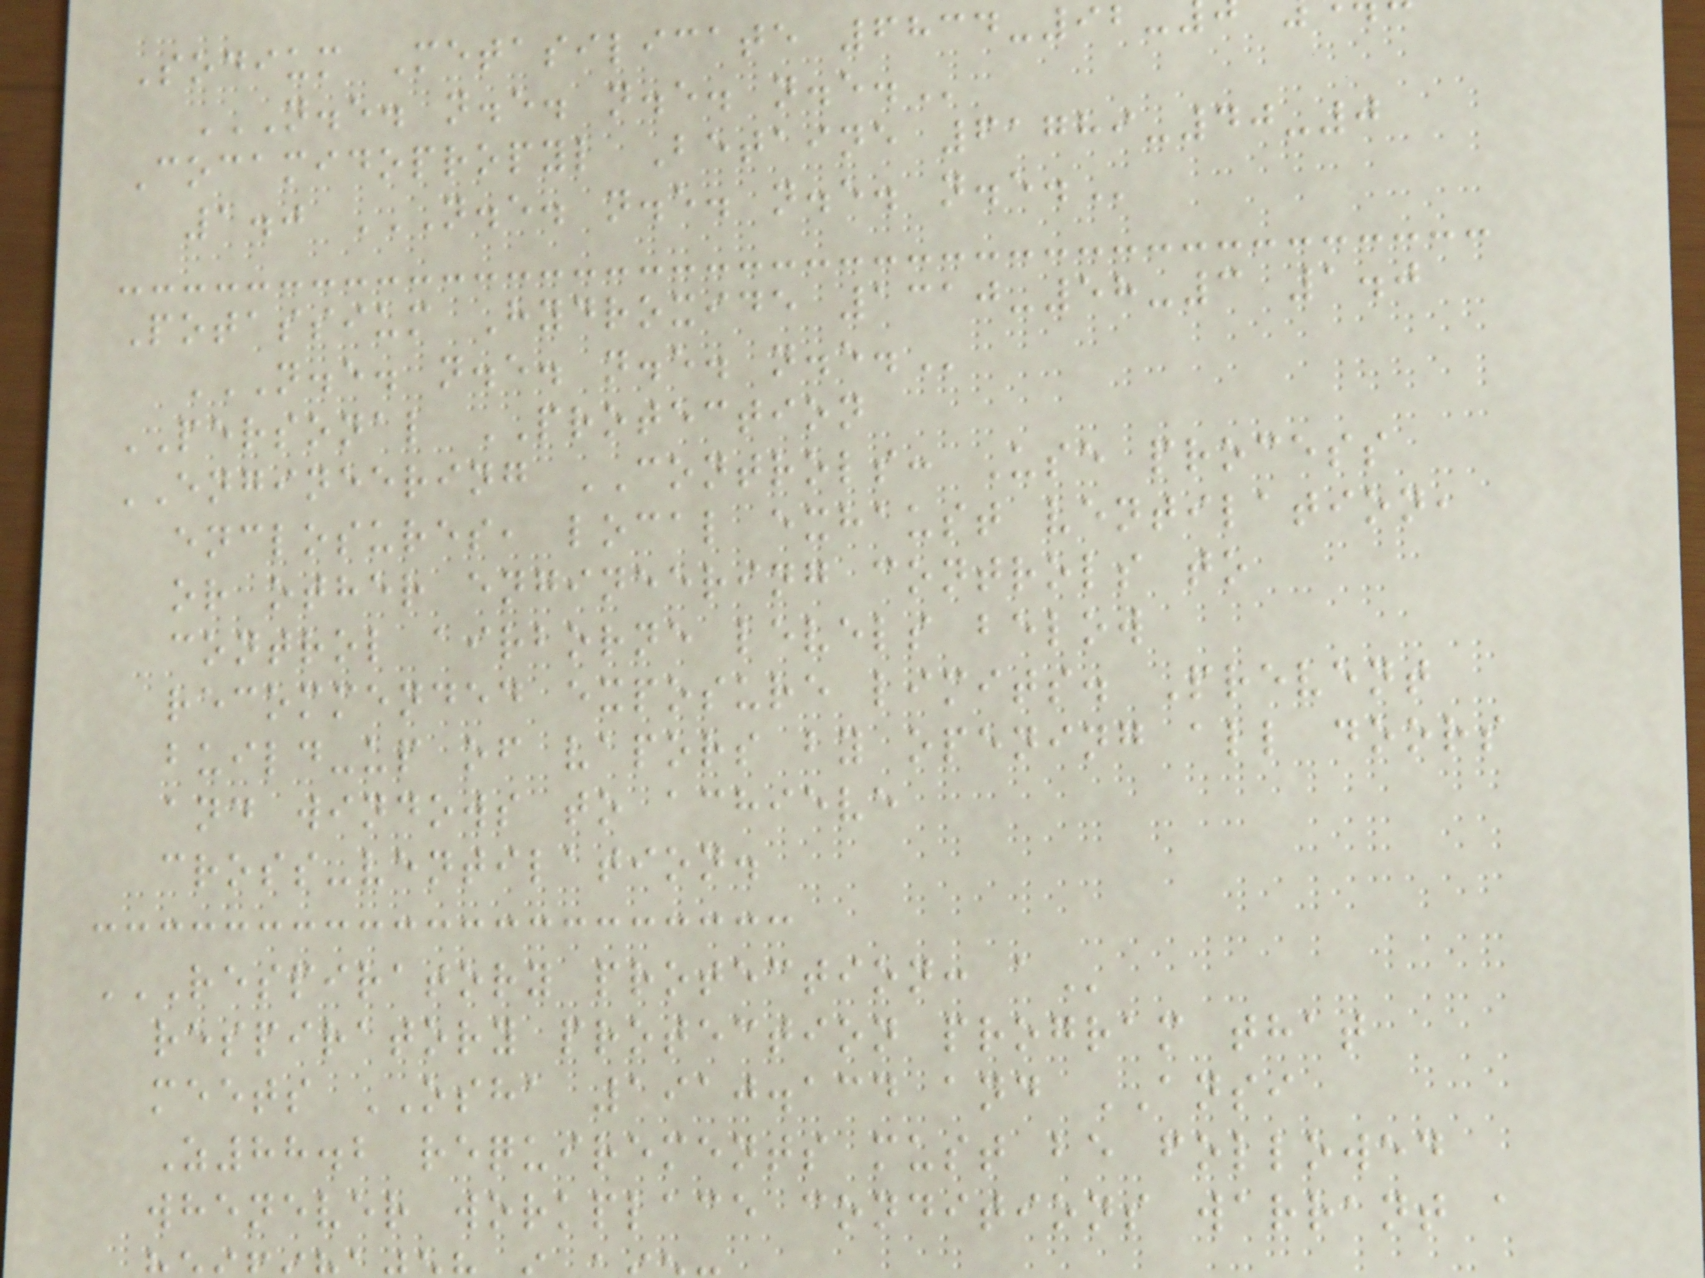Sodium Metasilicate 6834-92
N.E. N.E. N.E. N.E.
Cocamidopropyl Betaine 61789-40-0
1.0 N.E. N.E. N.E. N.E.
Potassium Hydroxide 1310-58-3 1.0
N.E. N.E. N.E. N.E.
PERSONAL PROTECTION
ENGINEERING CONTROLS: Use process
enclosures, local exhaust ventilation,
or other engineering controls to
control airborne levels below
recommended exposure limits. Prevent
build-up of vapors by opening all doors
and windows to achieve
cross-ventilation.
RESPIRATORY PROTECTION: A
respiratory protection program that
meets OSHA 1910.134 and ANSI
Z88.2 requirements must be followed
whenever workplace conditions warrant a
